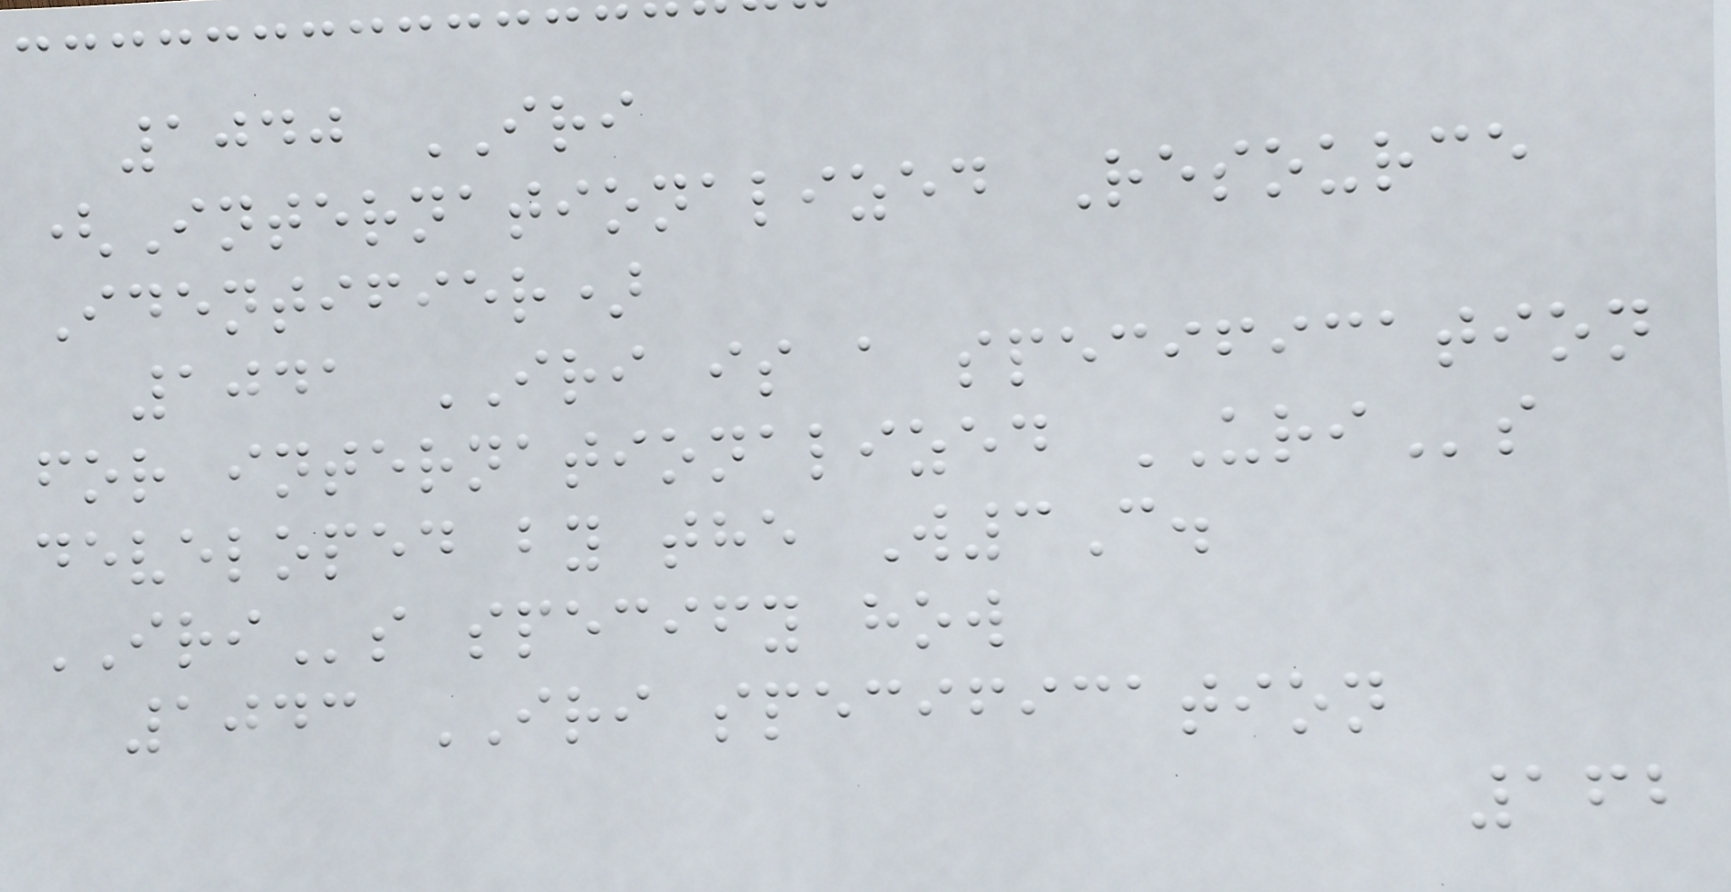1040 IRI
(Internationalized Resource
Identifier)
1041 IRI is a specification
for internationalized URIs
developed by the W3C.
IRIs specify how
1043 IRI specification
162
